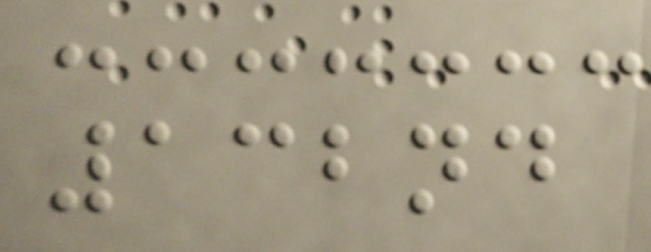132nd
